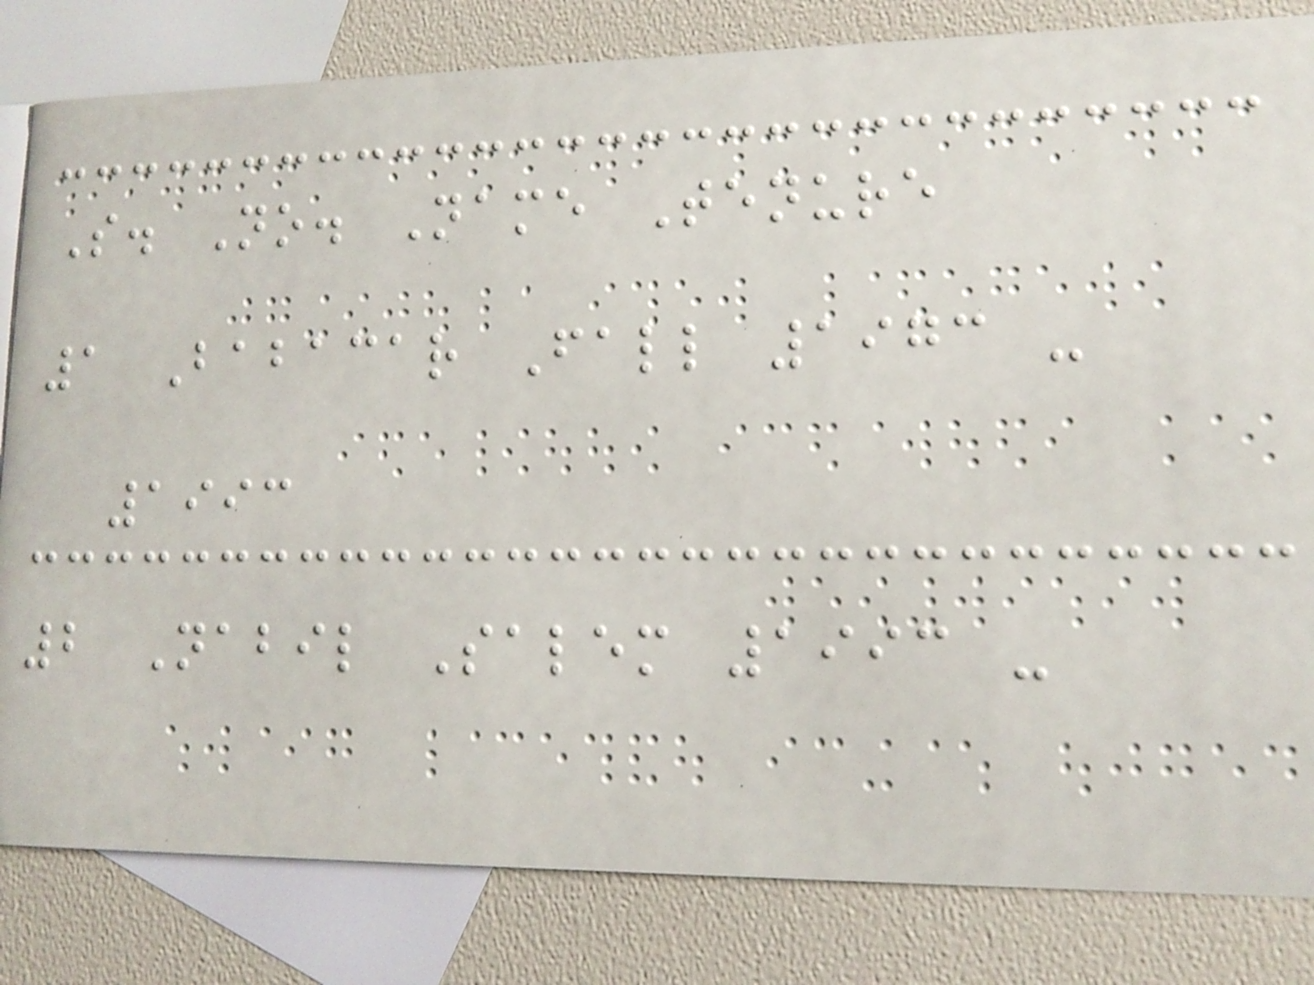S. No. Name Tenure
1 Babacar Fall 1973 -
1993
2 Nabil Salem 1993 -
